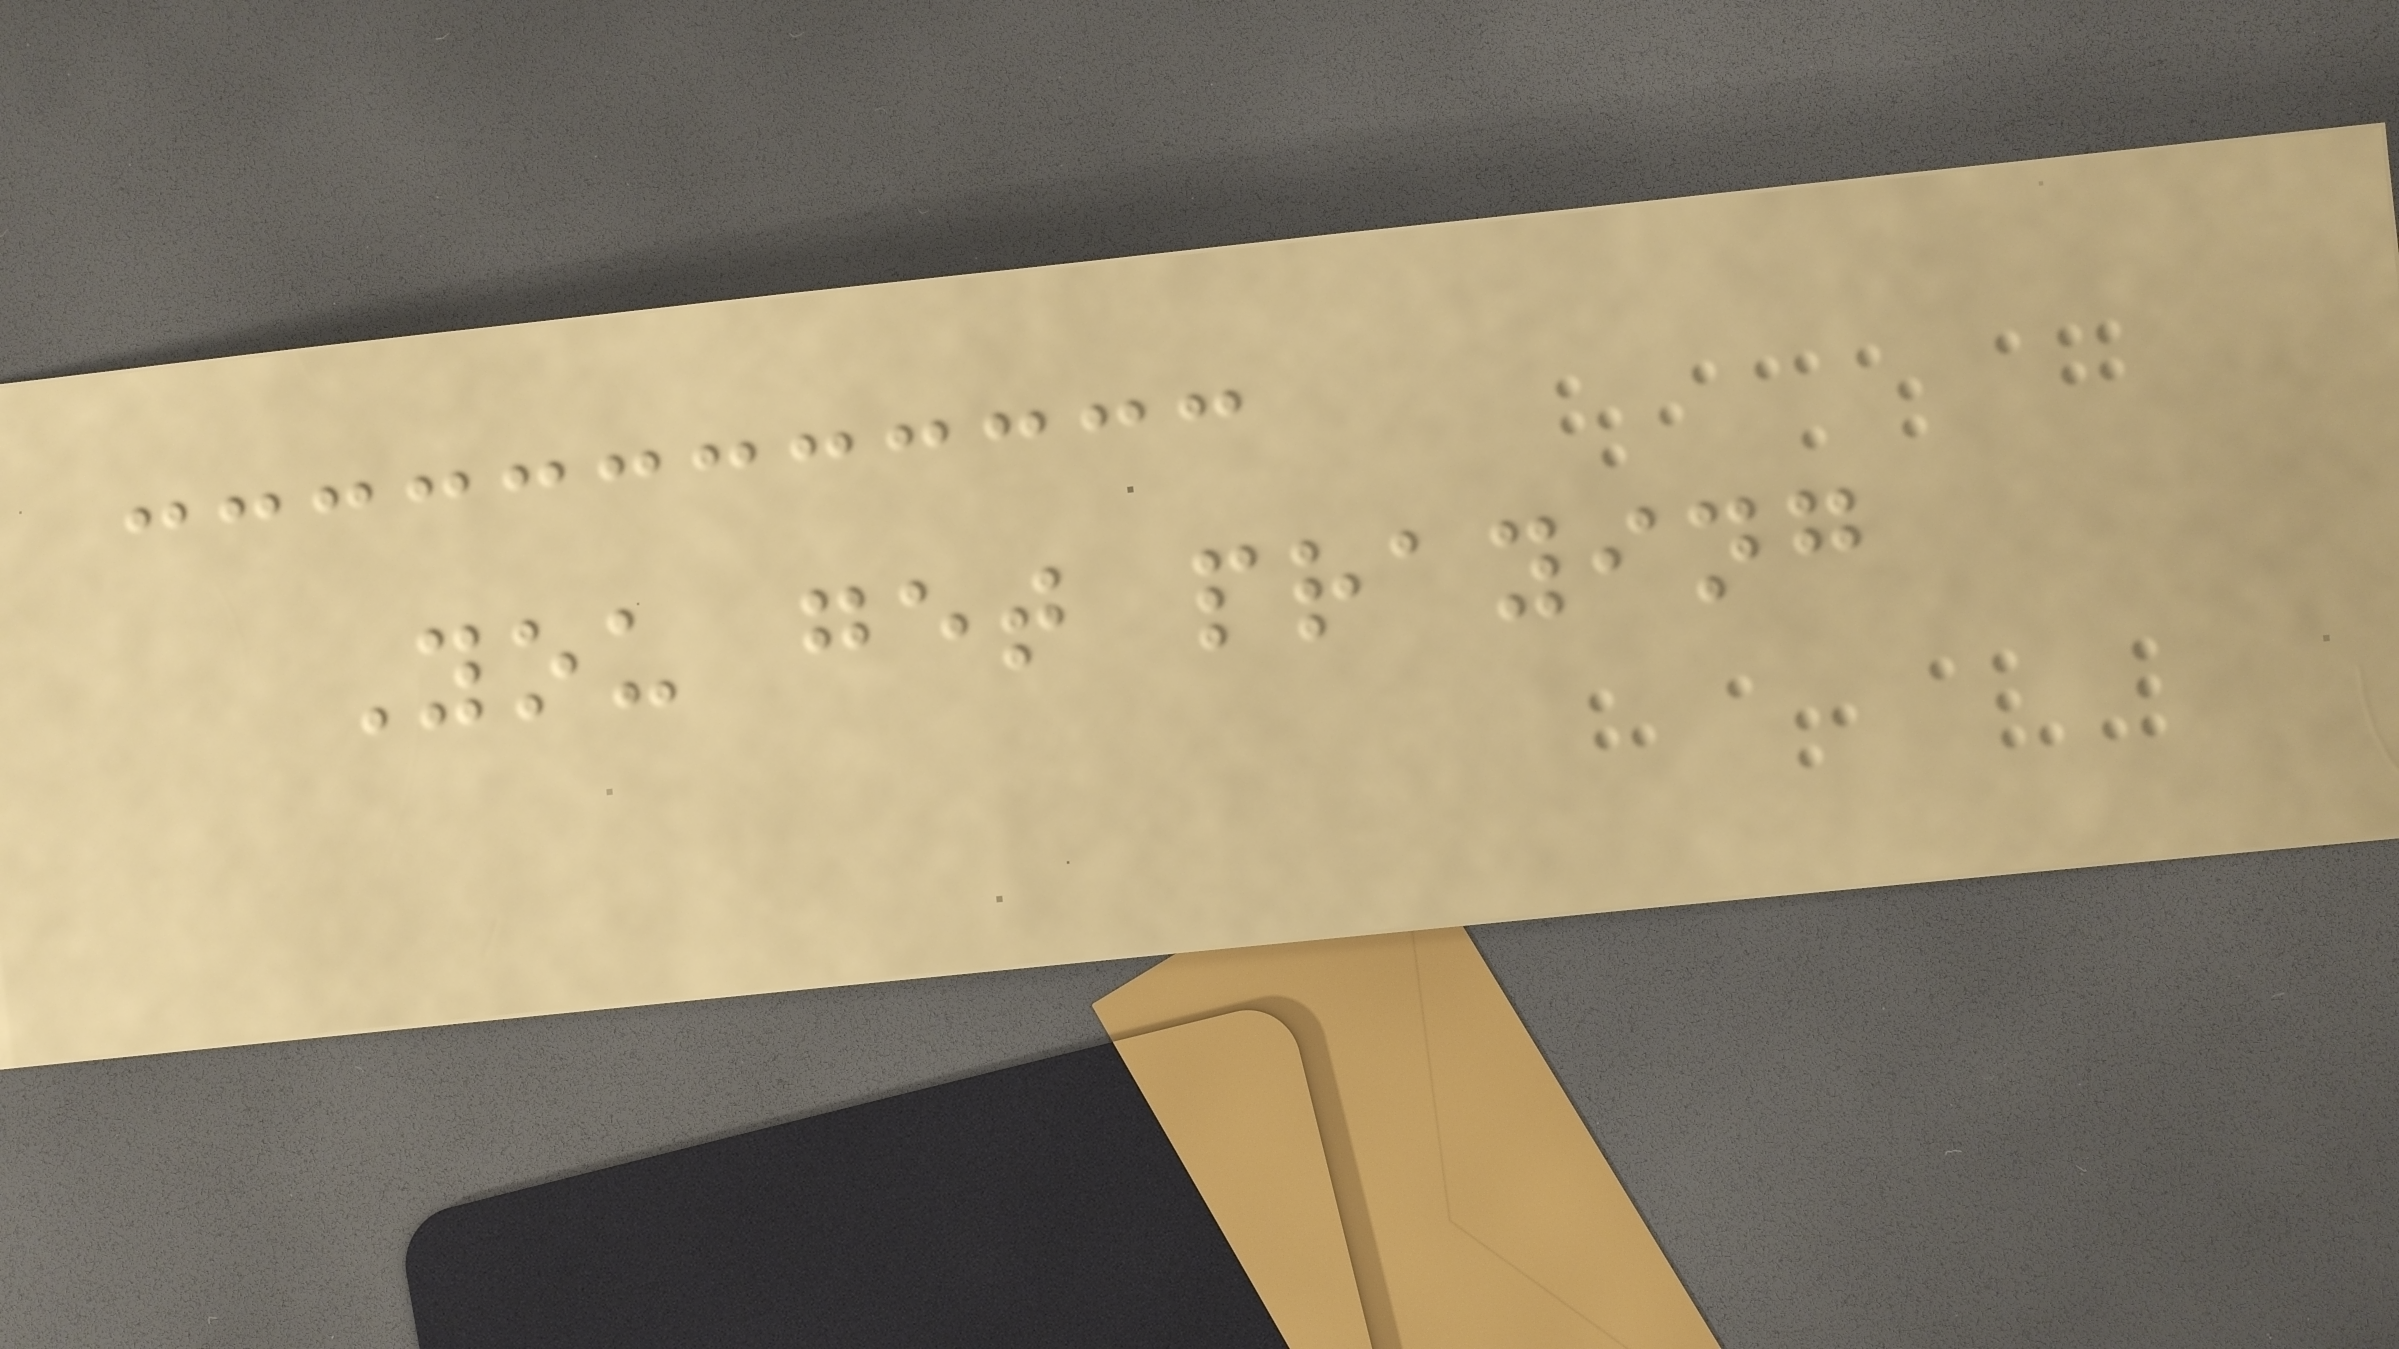You get praying
